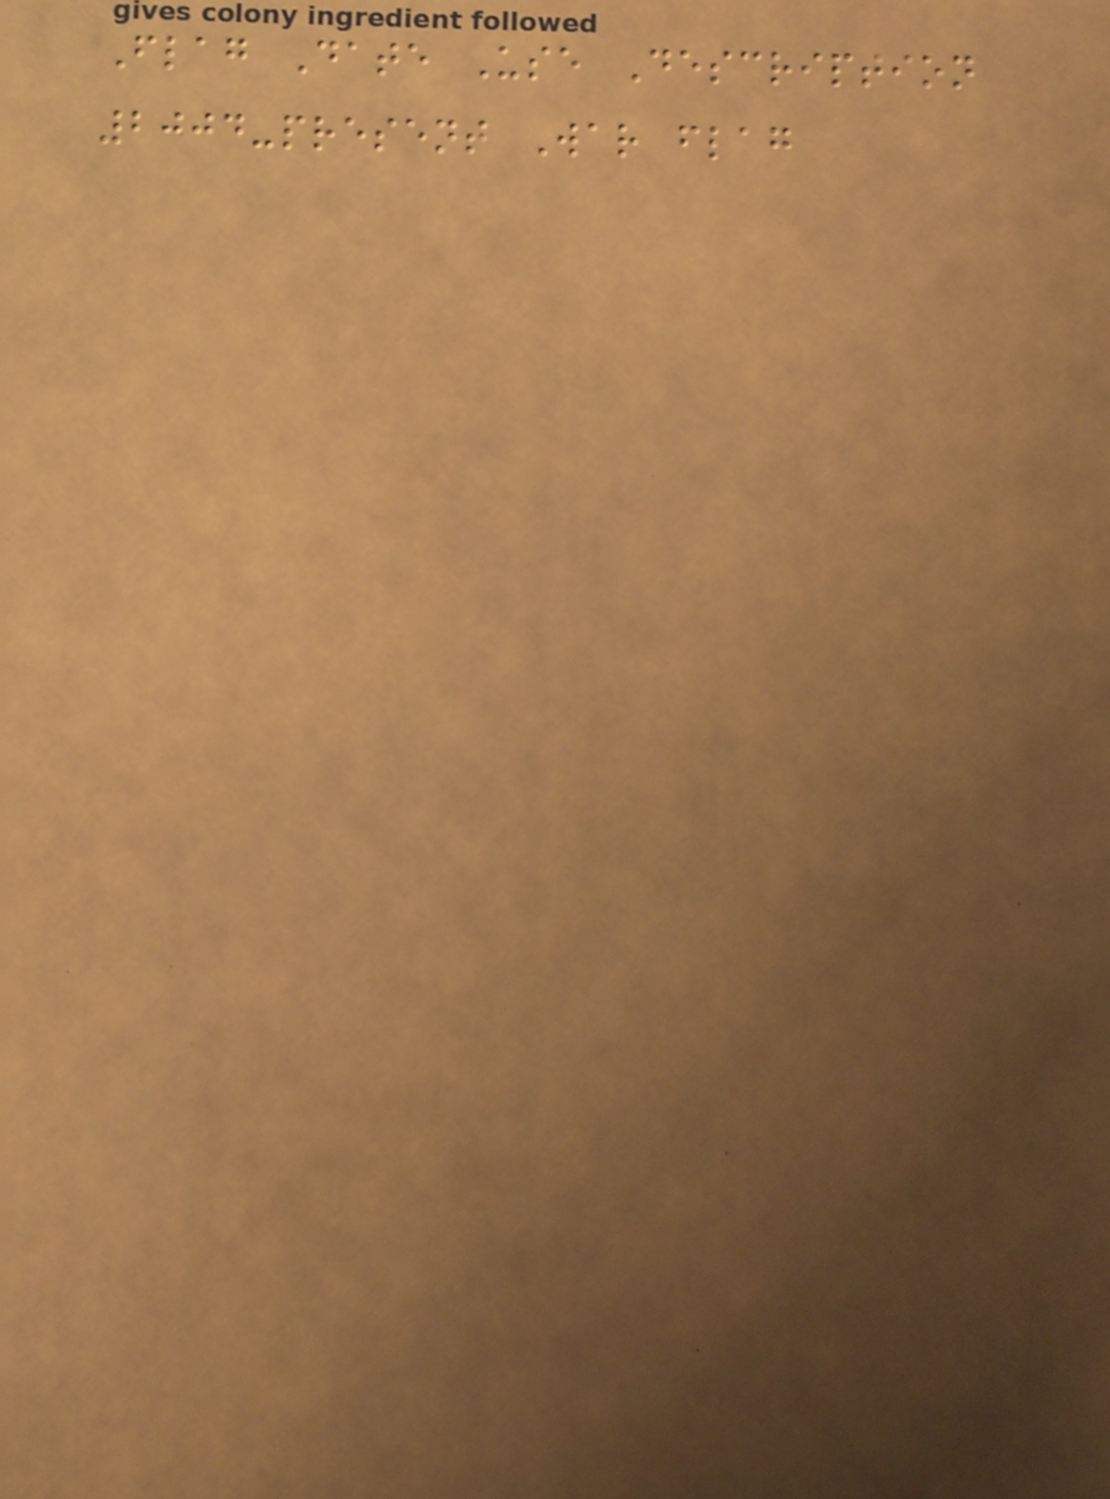Flag Date Use Description
2004-present War flag
